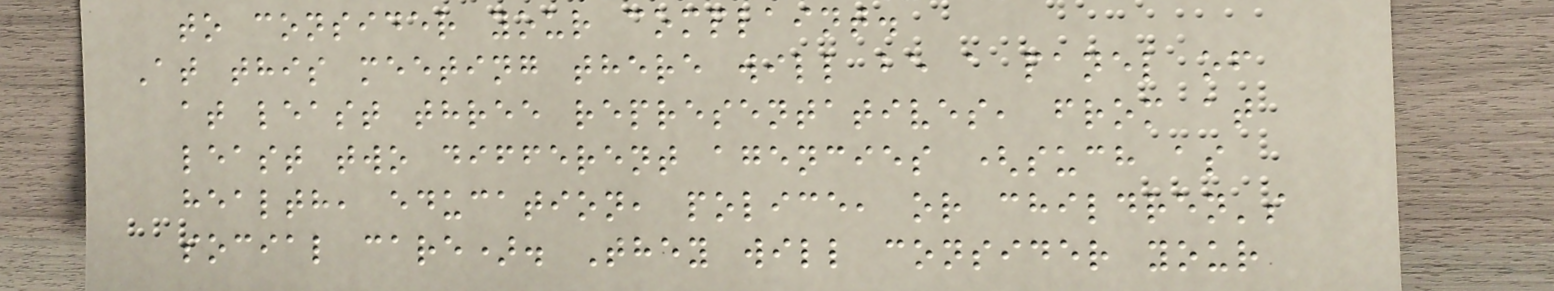to consider your complaint.
At this meeting there will be a panel of
at least three representatives, from at
least two different agencies (such as
health, education, police, or children's
social care). They will consider your
